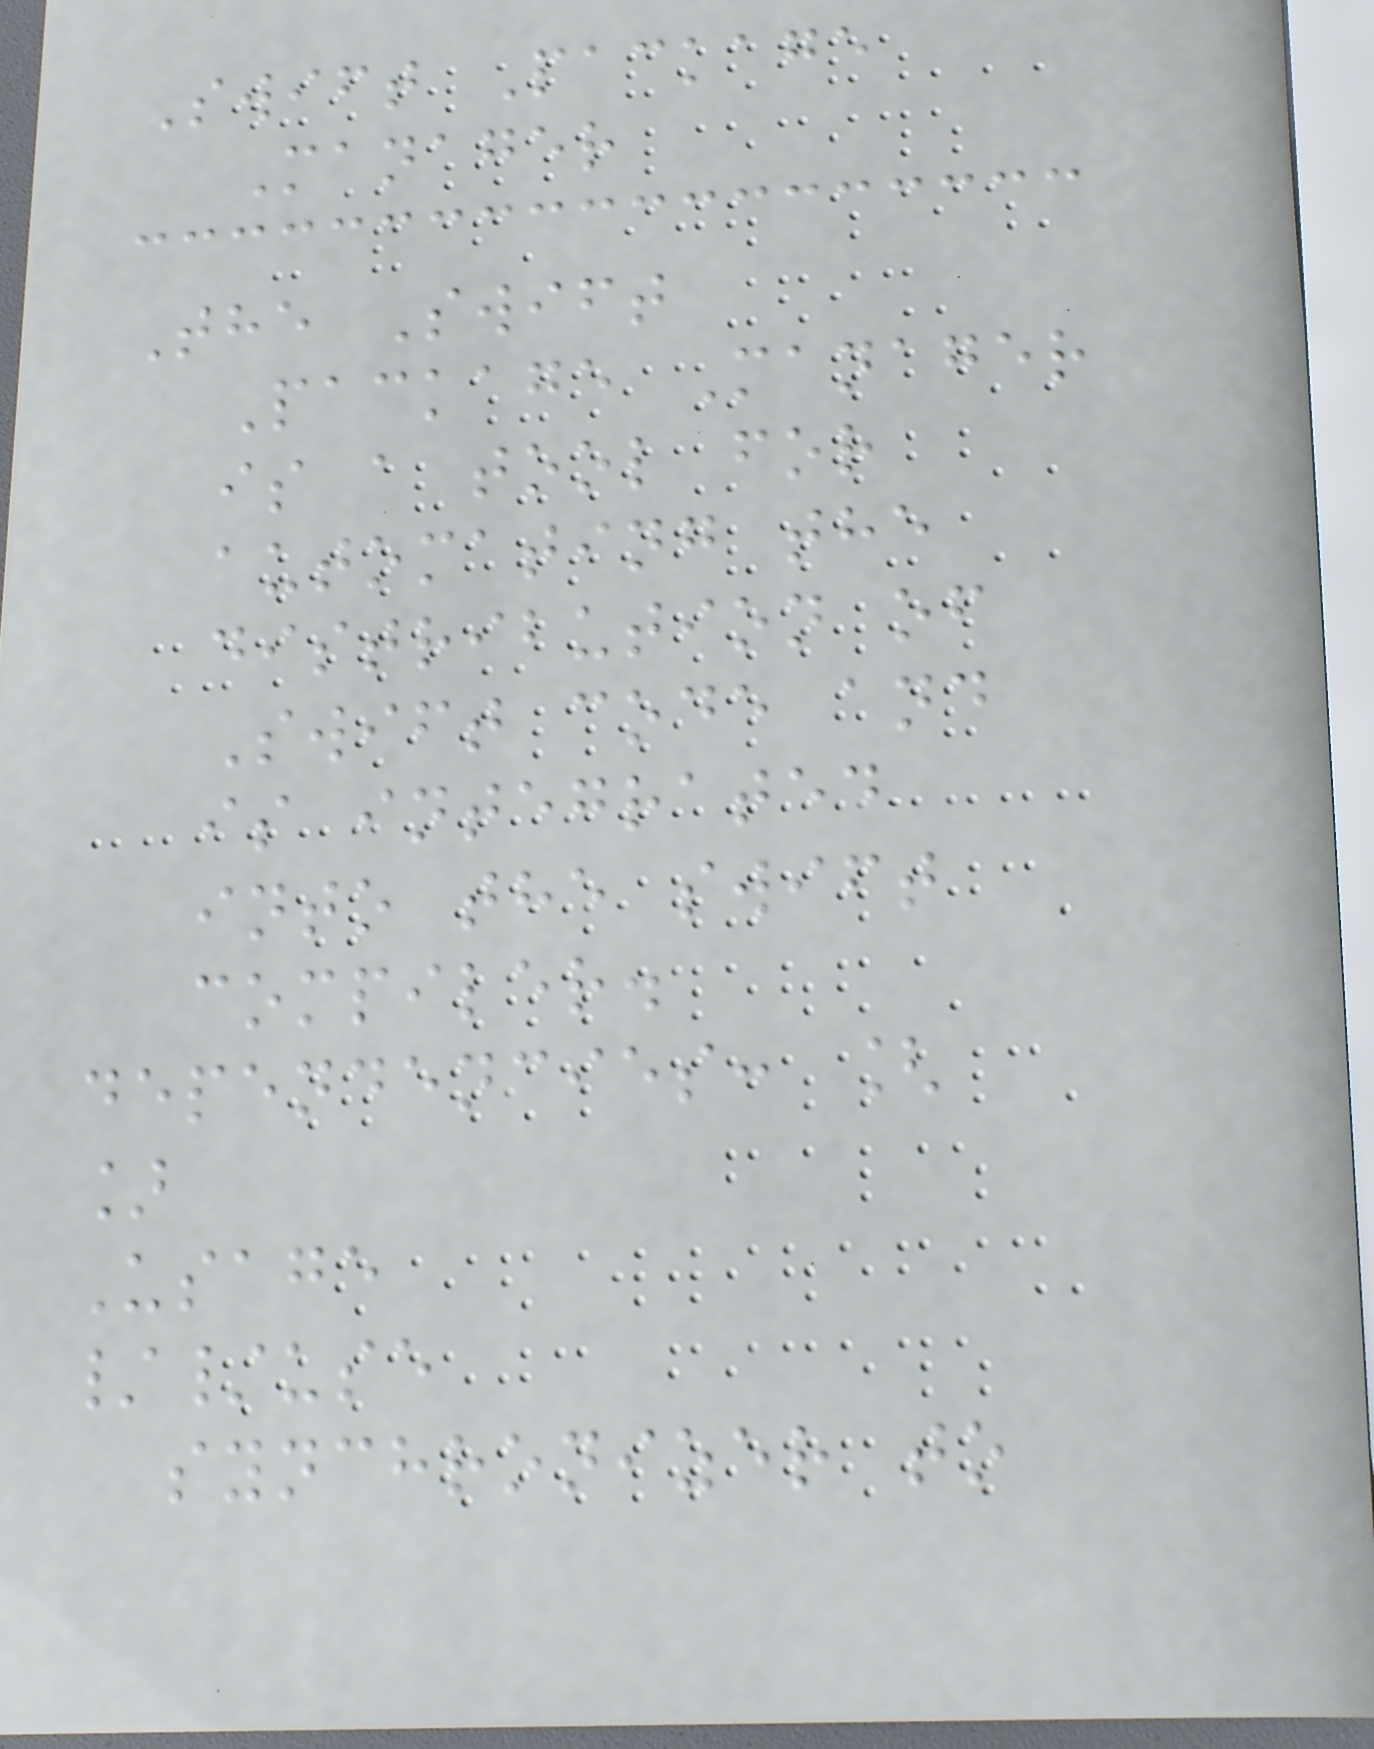Swift Package
Manager
The Swift
Package Manager
is a tool for
automating the
distribution of
Swift code and
is integrated
into the swift
compiler.
dependencies: [
]
Usage
//use
synchronizer to
